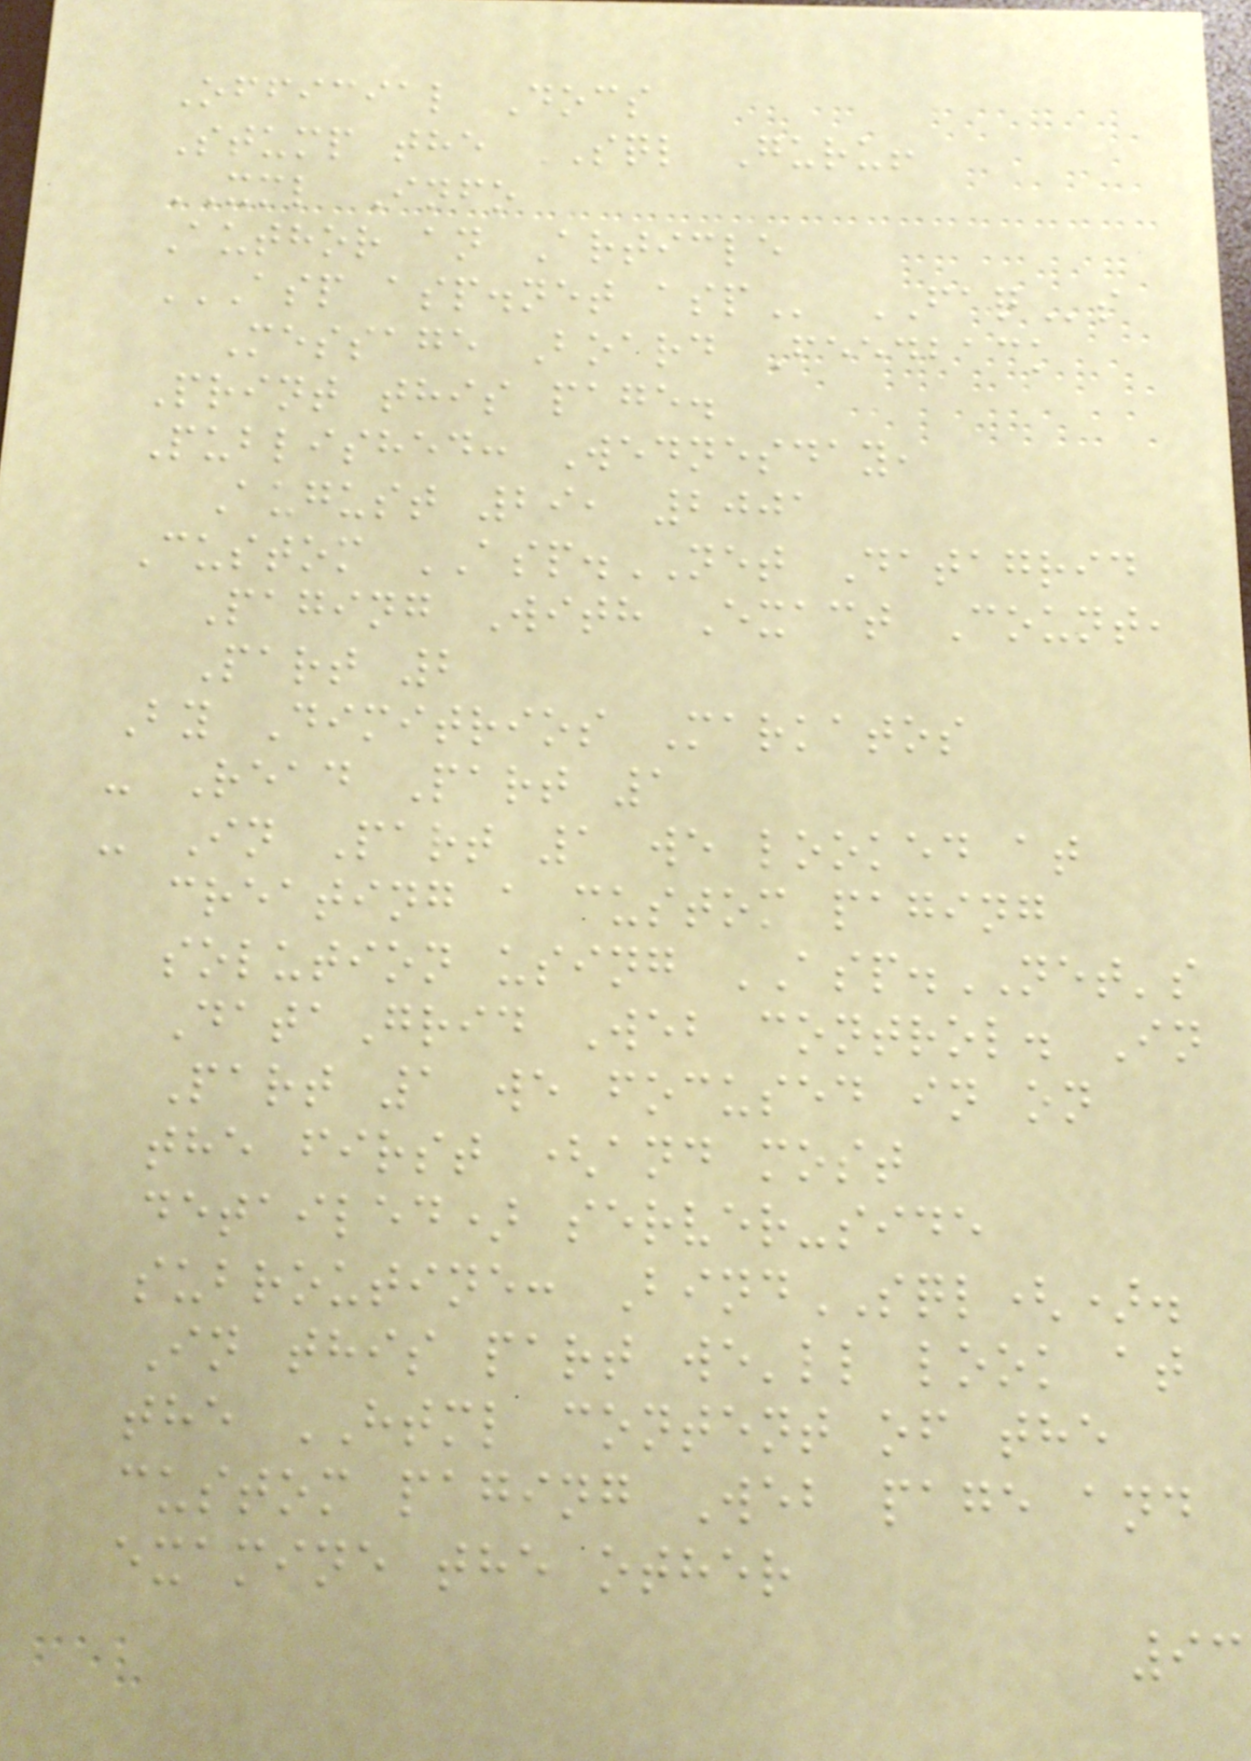Official Docs
Stump the SQL Guru!
XML Info
Author an Article
ASP ASP.NET ASP FAQs
Message Board Feedback
Print this page.
Published: Wednesday,
August 29, 2001
Custom ASP.NET Datagrid
Paging With Exact Count,
Part 2
By Dimitrios Markatos
- Read Part 1
- In Part 1 we looked at
creating a custom paging
solution using ASP.NET's
DataGrid Web control. In
Part 1 we focused in on
the first (and most
detailed) server-side
subroutine: BindSQL().
In this part we'll look at
the HTML content of the
custom paging Web page and
examine the other
93
